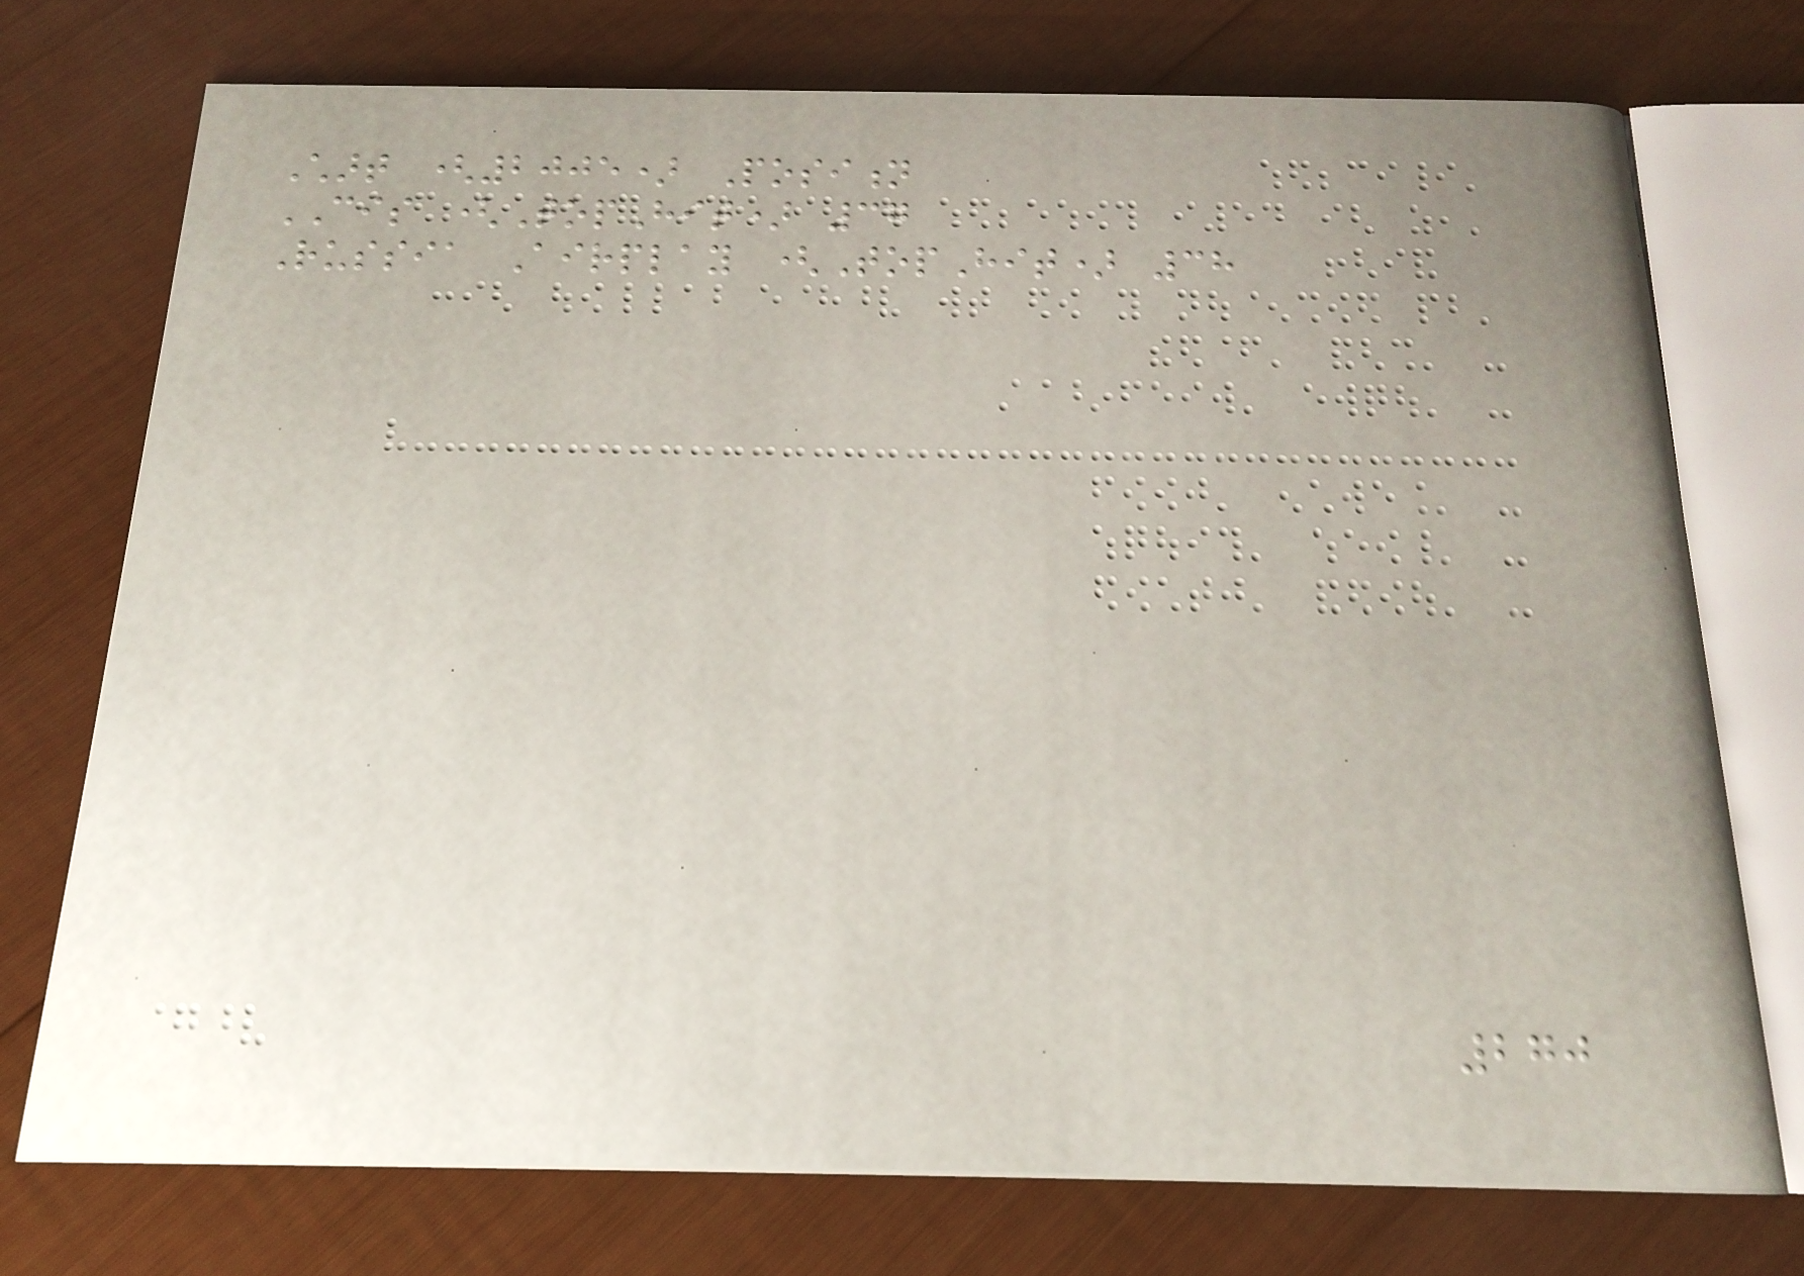Chart (2005) Position
CIS (TopHit) 37
Russia Airplay (TopHit) 38
270
